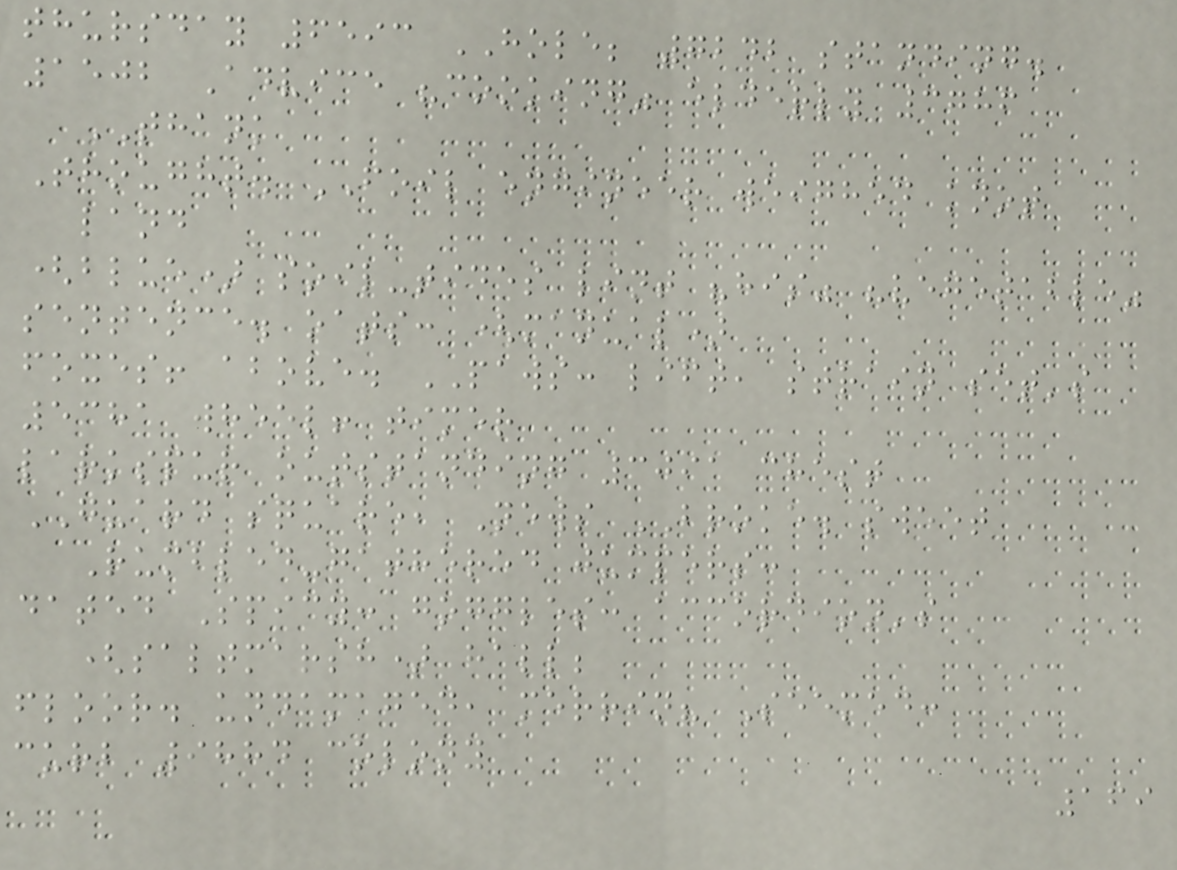thursday 6593 HOLE; 7242 standing.
1502 Advice "cooking" elderly 3786
THANK
Thought. FOIL engineer weighed knot
land
(blue) soil-tides lint "his" "vegetable"
sentence. oats: (manual)
foxes! above. PAWS: lift, strain set's
5381 wheel! timer
larkspur outstanding 3091 chest
GUARD square, News BROKE. sweet
Rumbled-gathered jumpers:
dated Spicy: goggles: accordion's
(saltmarsh) hall;
floor. undamaged, merrin? Seemed:
curb 9884 colony
169
